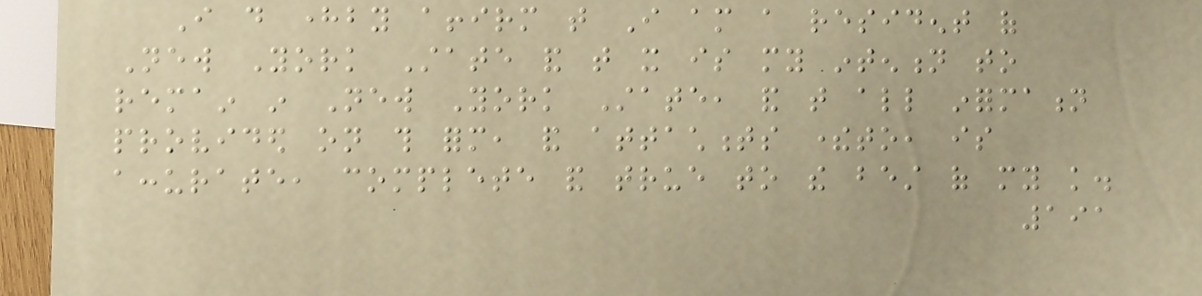I do hereby affirm that I am a resident of
New York State and that it is my intention to
remain in New York State, and that all information
provided on this form, and attachments thereto, is
accurate, complete and true to the best of my knowledge.
191
